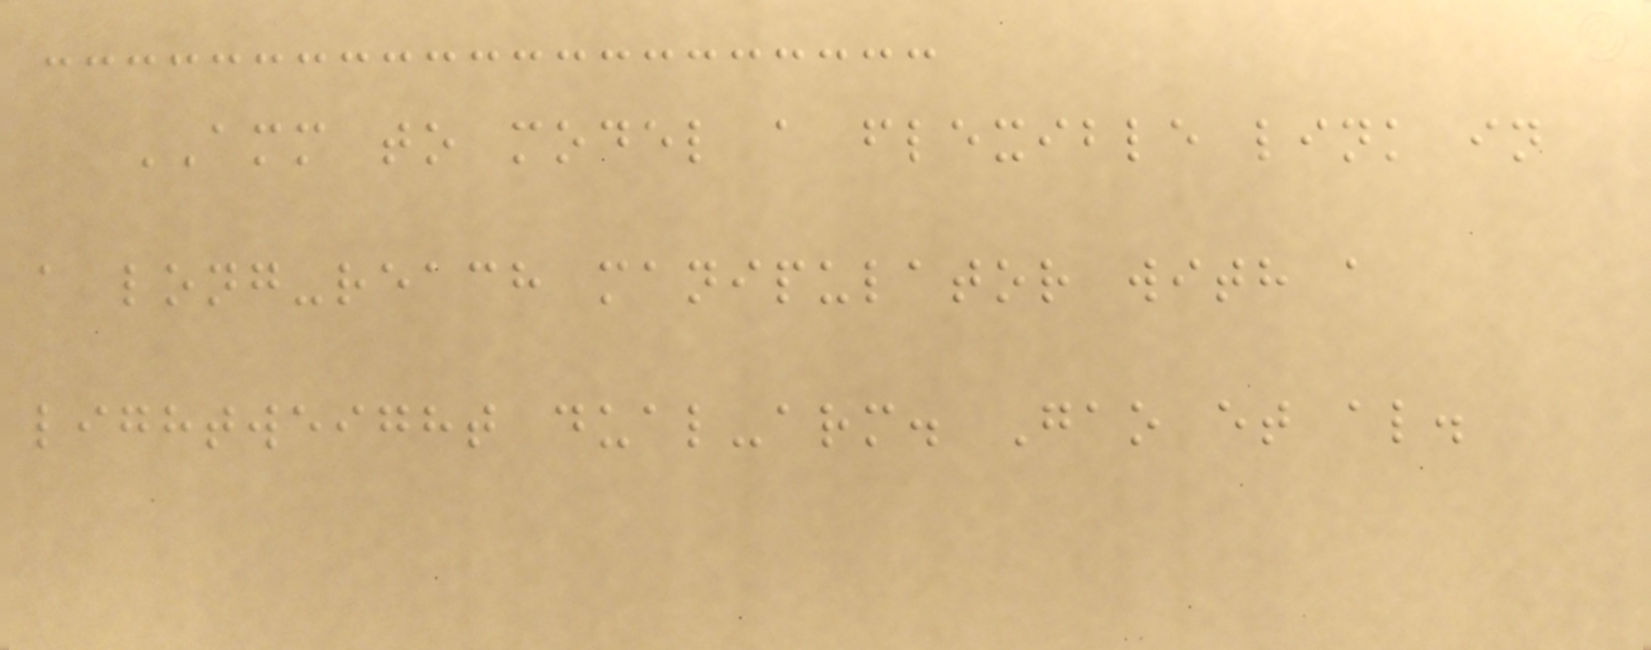AMM to model a flexible link in
a long-reach manipulator with a
lightweight dual-arm. Gao et al.
